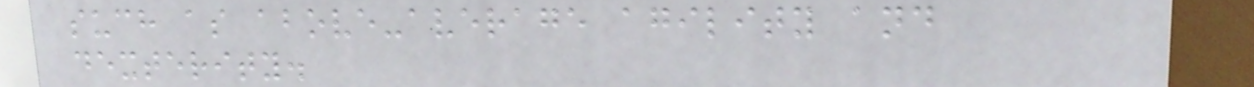such as above-average agility and
dexterity.
